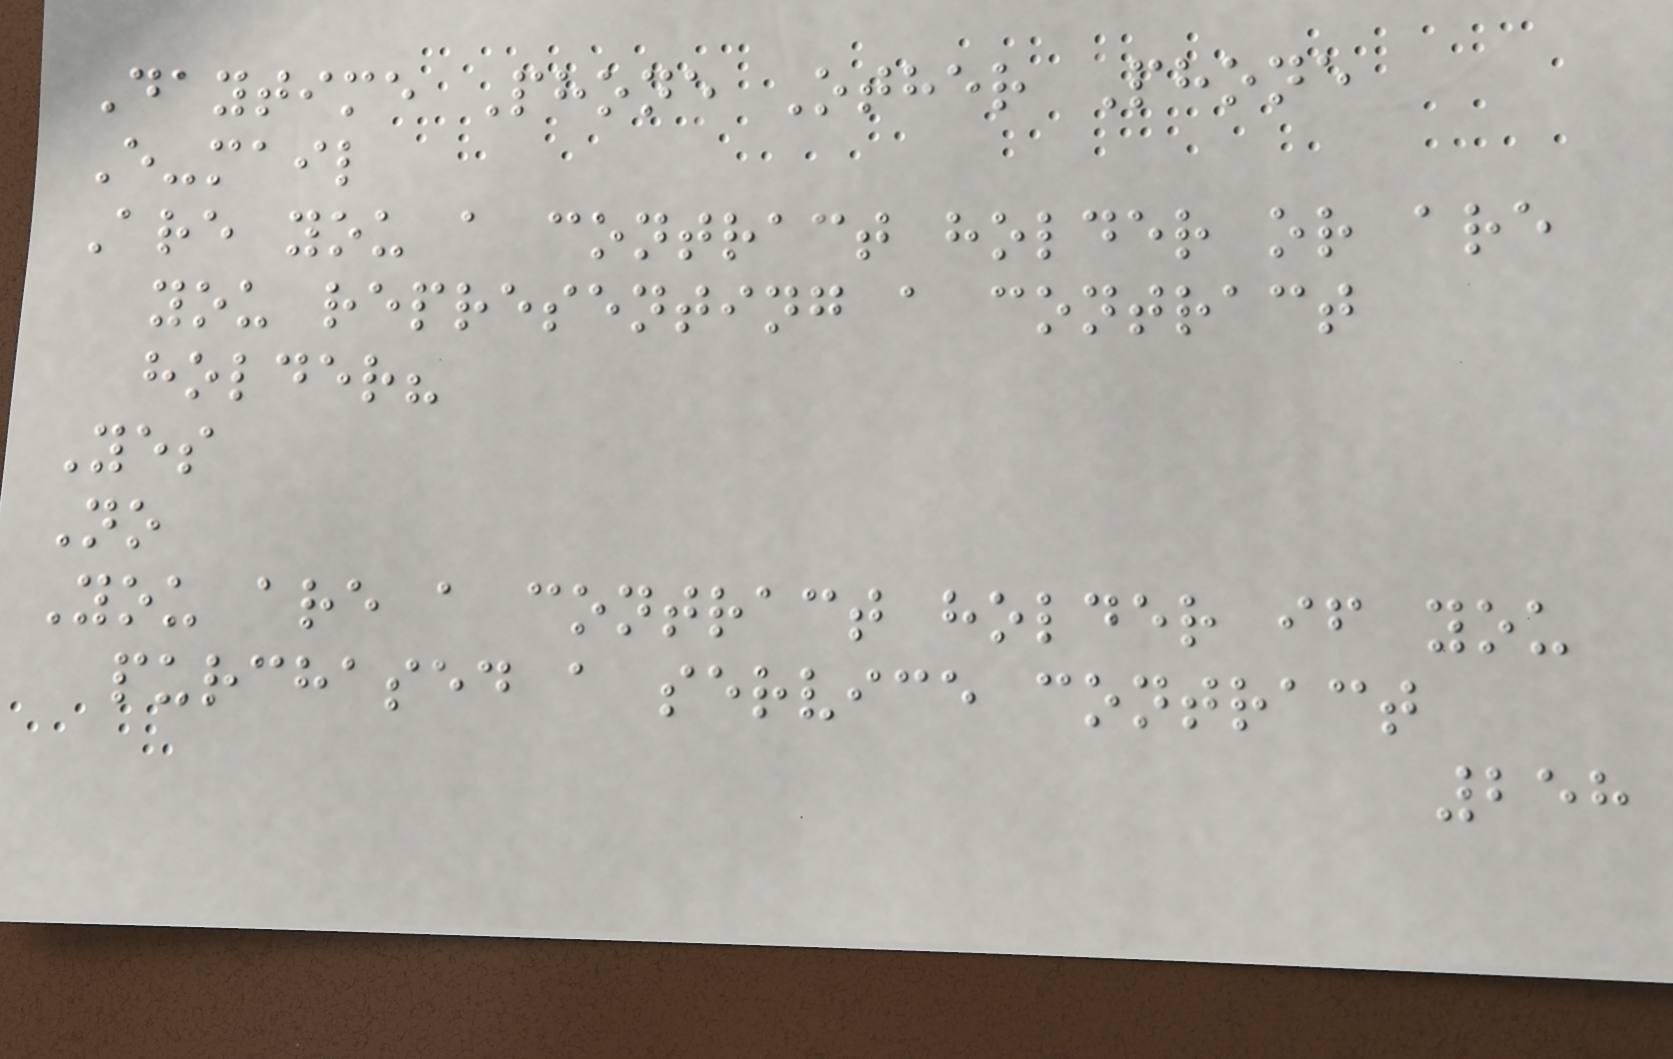Daytime Phone Other Phone
E-mail
Are you a contract holder or are
you representing a contract
holder?
Yes
No
You are a contract holder if you
purchased a service contract
258
